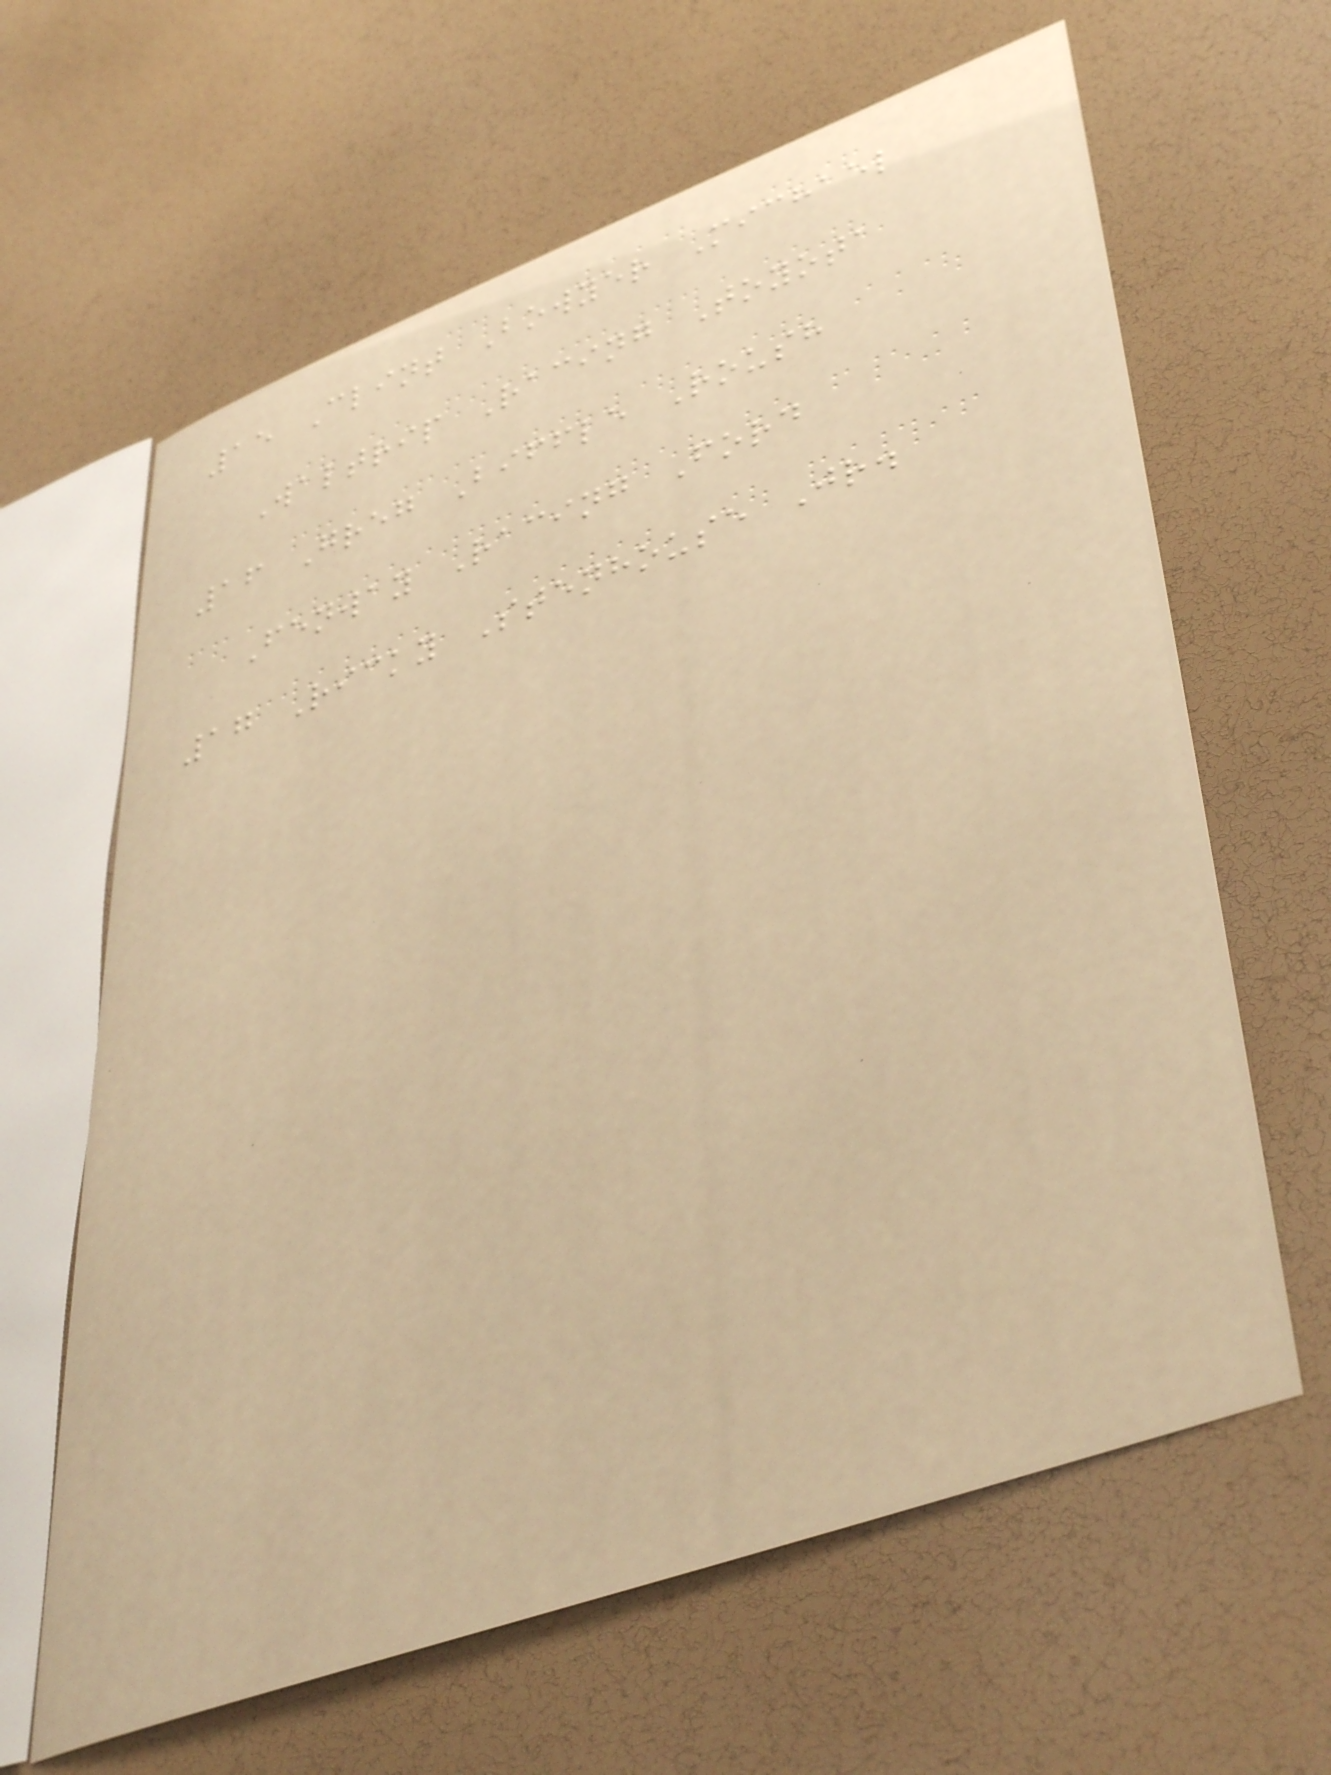15 Clint Bowyer Michael
Waltrip Racing Toyota
16 Greg Biffle Roush
Fenway Racing Ford
17 Ricky Stenhouse Jr.
